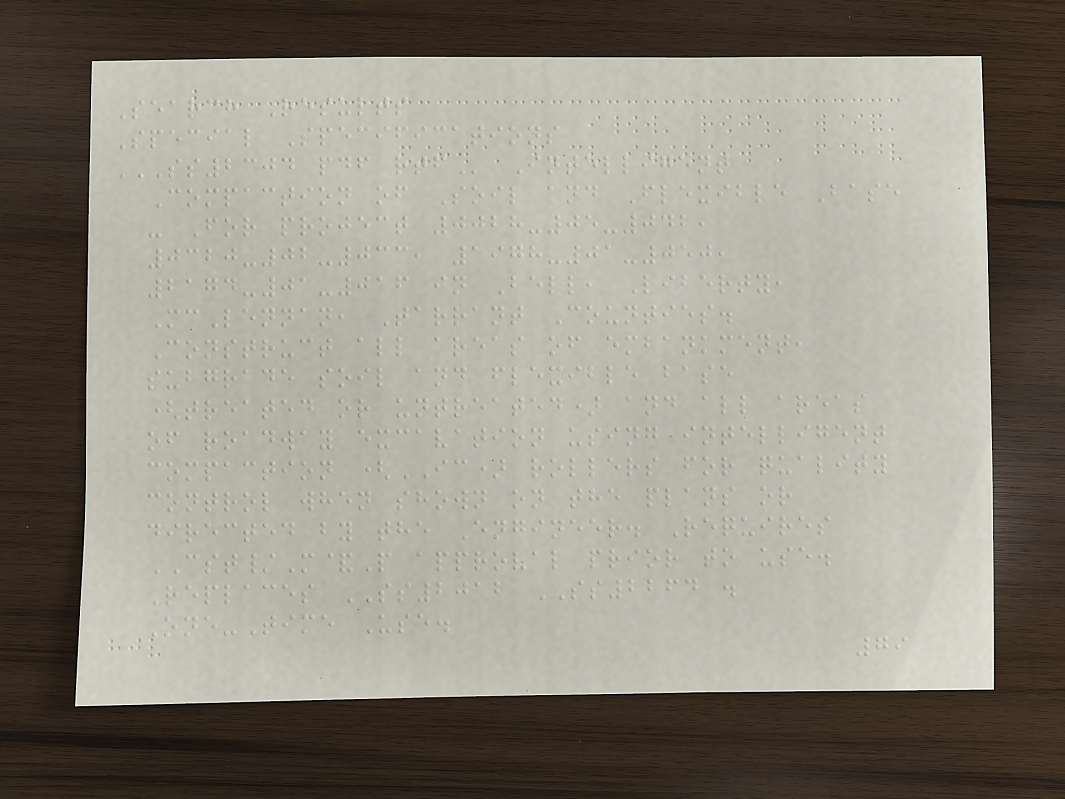Search Results
Special Specifications
SS2304 PDF RTF Intelligent
Compaction of Soil and Flexible Base
- For project 0028-05-042,
0320-02-033, 1978-01-050,
2174-01-016 in Bell, Liberty,
McLennan, Tarrant Counties.
Construct all areas of embankment,
subgrade soil and flexible base
(treated or untreated) and all areas
of roadway excavation using intelligent
compaction (IC) rollers for quality
control when shown on the plans or
directed by the Engineer. Requires
CST/M&P approval prior to use.
Replaces SS2012 SS2264 .
One-Time Use.
79
